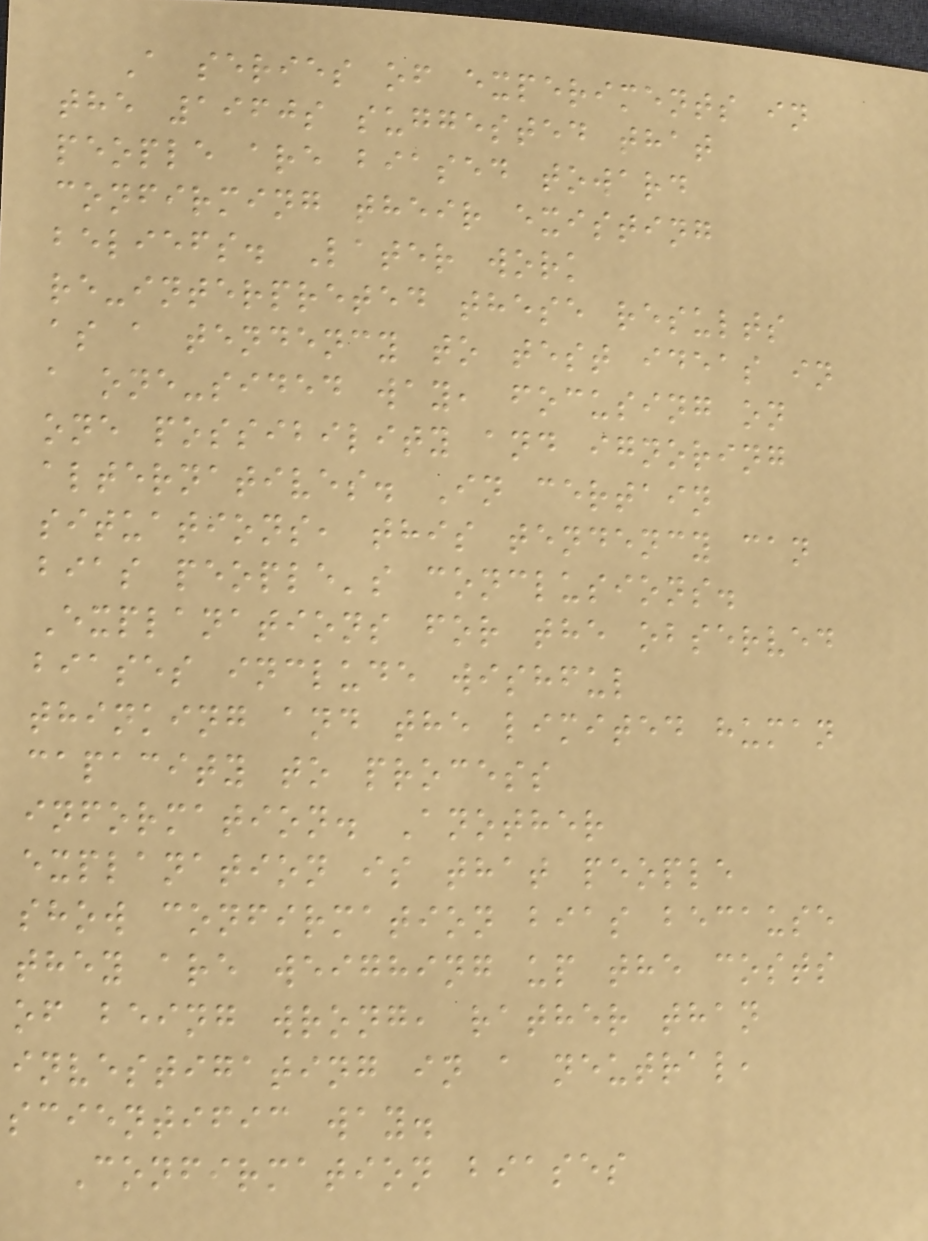A series of experiments in
the 1960s suggested that
people are biased toward
confirming their existing
beliefs. Later work
re-interpreted these results
as a tendency to test ideas in
a one-sided way, focusing on
one possibility and ignoring
alternatives. In certain
situations, this tendency can
bias people's conclusions.
Explanations for the observed
biases include wishful
thinking and the limited human
capacity to process
information. Another
explanation is that people
show confirmation bias because
they are weighing up the costs
of being wrong, rather than
investigating in a neutral,
scientific way.
Confirmation biases
